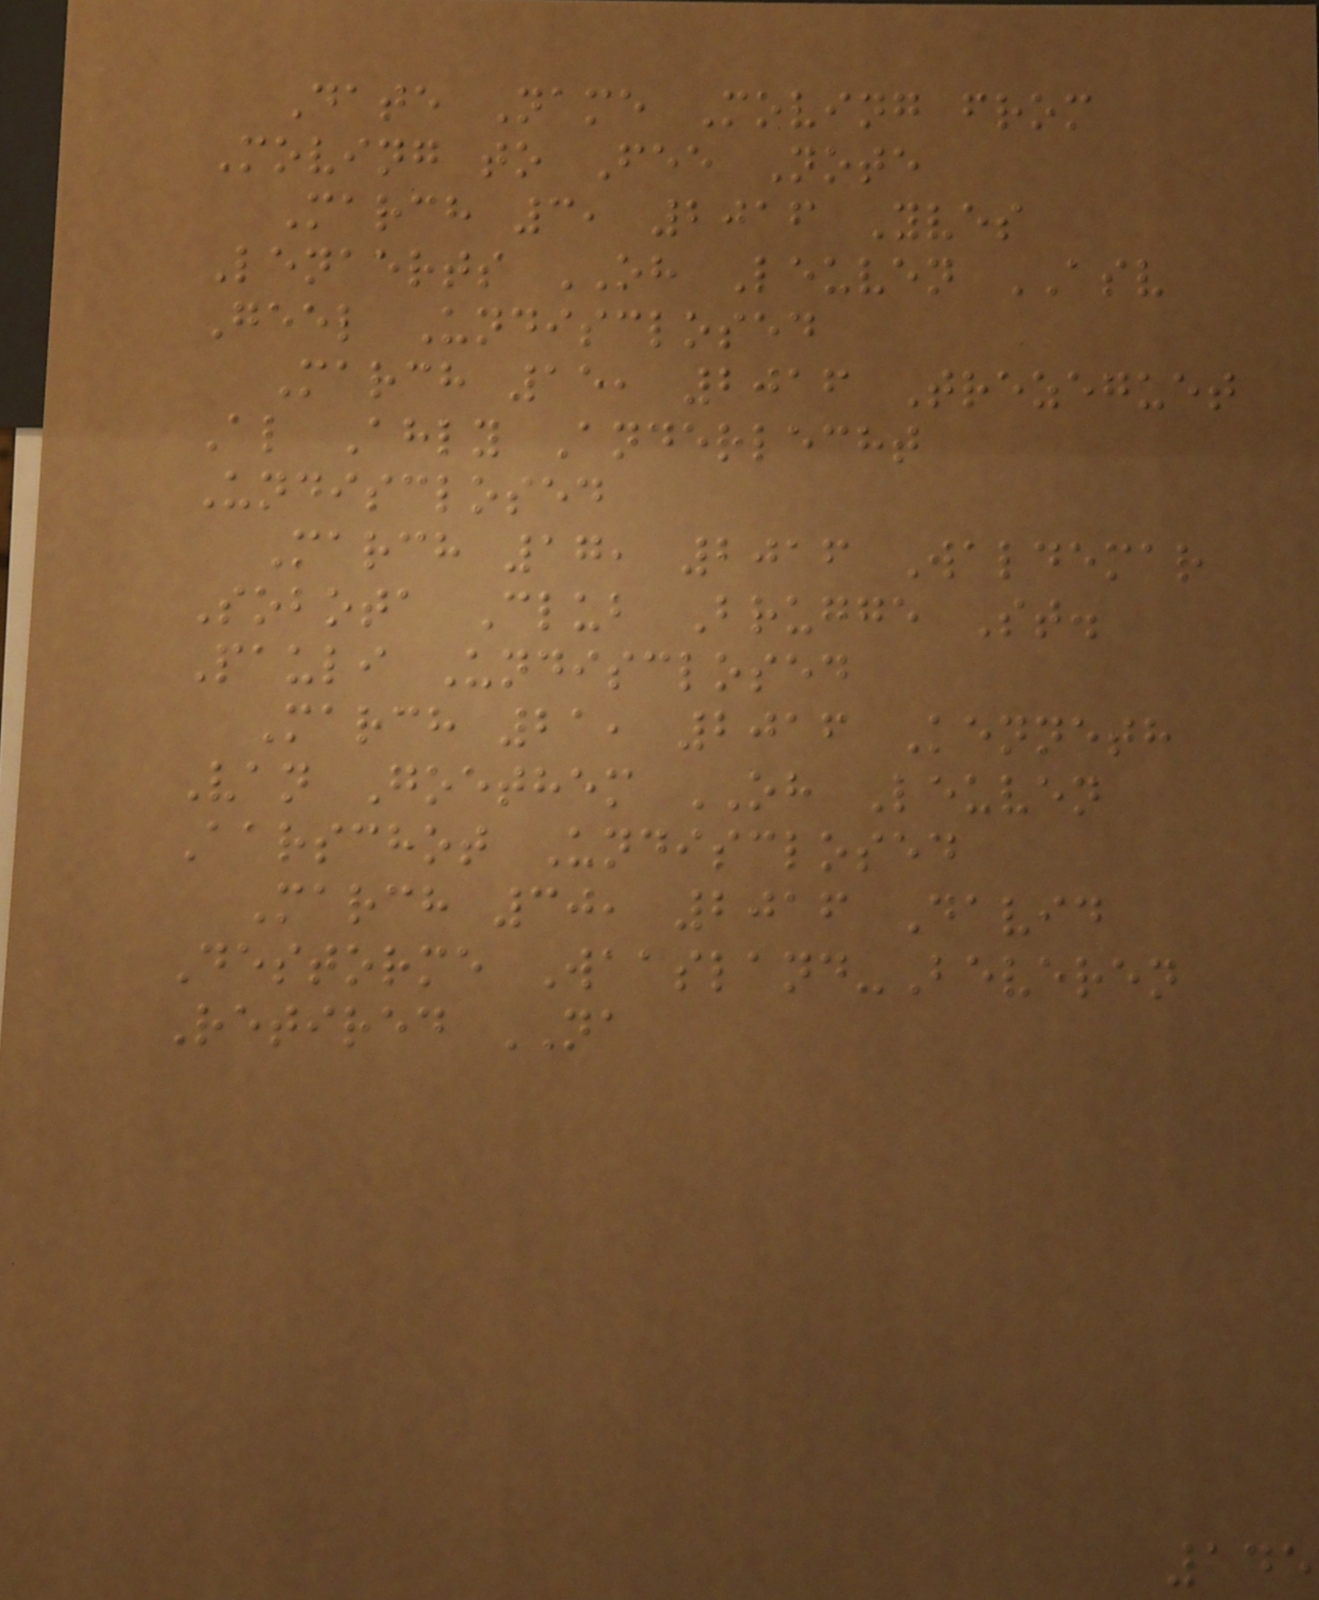Date Name Moving from
Moving to Fee Note
March 3, 2016 Yves
Lenaerts OH Leuven ASV
Geel Undisclosed
March 15, 2016 Trezeguet
Al Ahly Anderlecht
Undisclosed
March 17, 2016 Waldemar
Sobota Club Brugge St.
Pauli Undisclosed
March 21, 2016 Kenneth
Van Goethem OH Leuven
Aarschot Undisclosed
March 30, 2016 David
Destorme Waasland-Beveren
Retired NA
145
